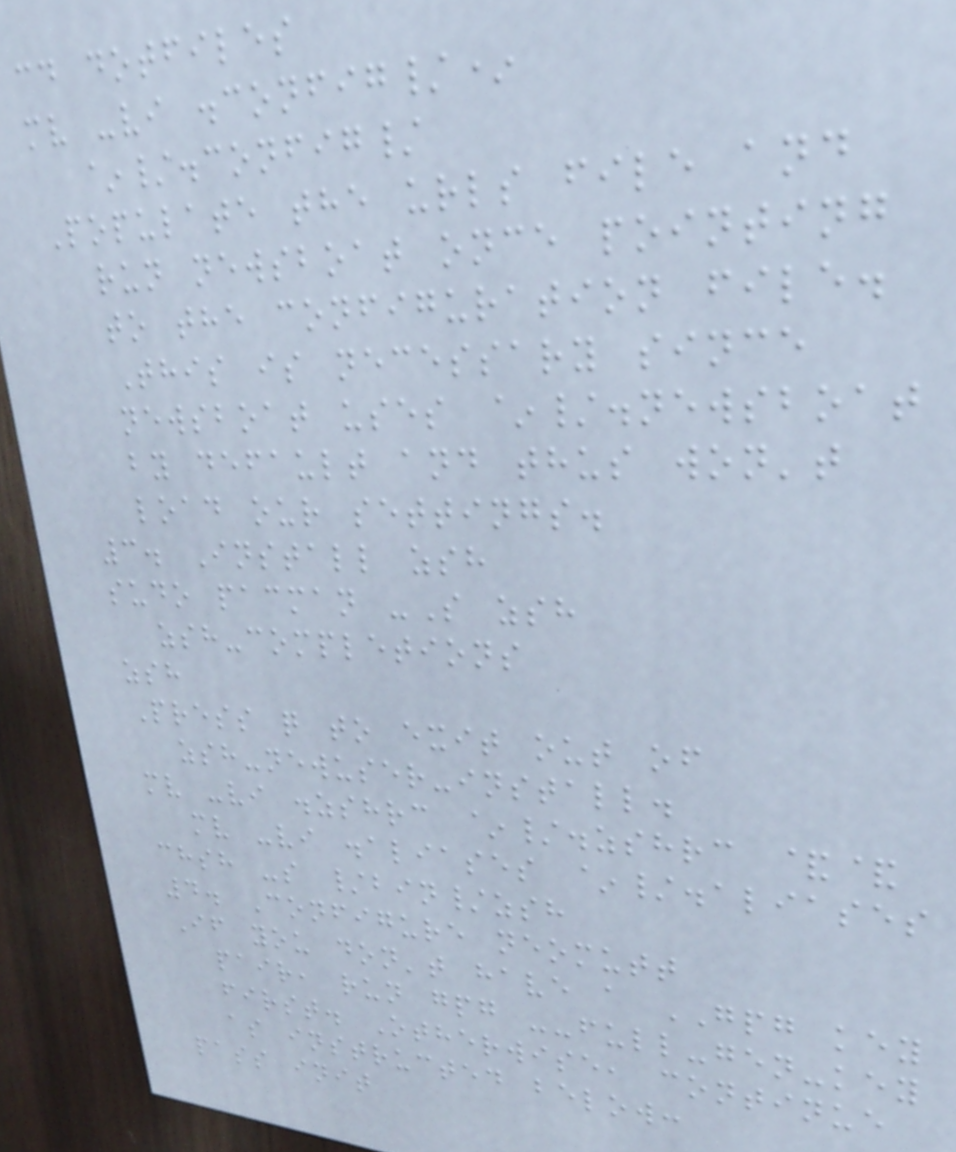cd dotfiles
mv -vi .config/*
~/.config/
Populate the urls file and
run newsboat once pointing
to the configuration file.
This is necessary since
newsboat uses ~/.newsboat
by default and thus won't
load our settings.
3. Install zsh
sudo pacman -S zsh
zsh-completions
zsh
Press q to exit out of
zsh-newuser-install.
mv -vi .zshrc ~/.zshrc &&
mv -vi .aliases ~/.aliases
chsh -s /bin/zsh
4. Configure neomutt
If you don't have a GPG key
pair, run gpg --full-gen-key
first. Otherwise, continue
as instructed below:
pass init
